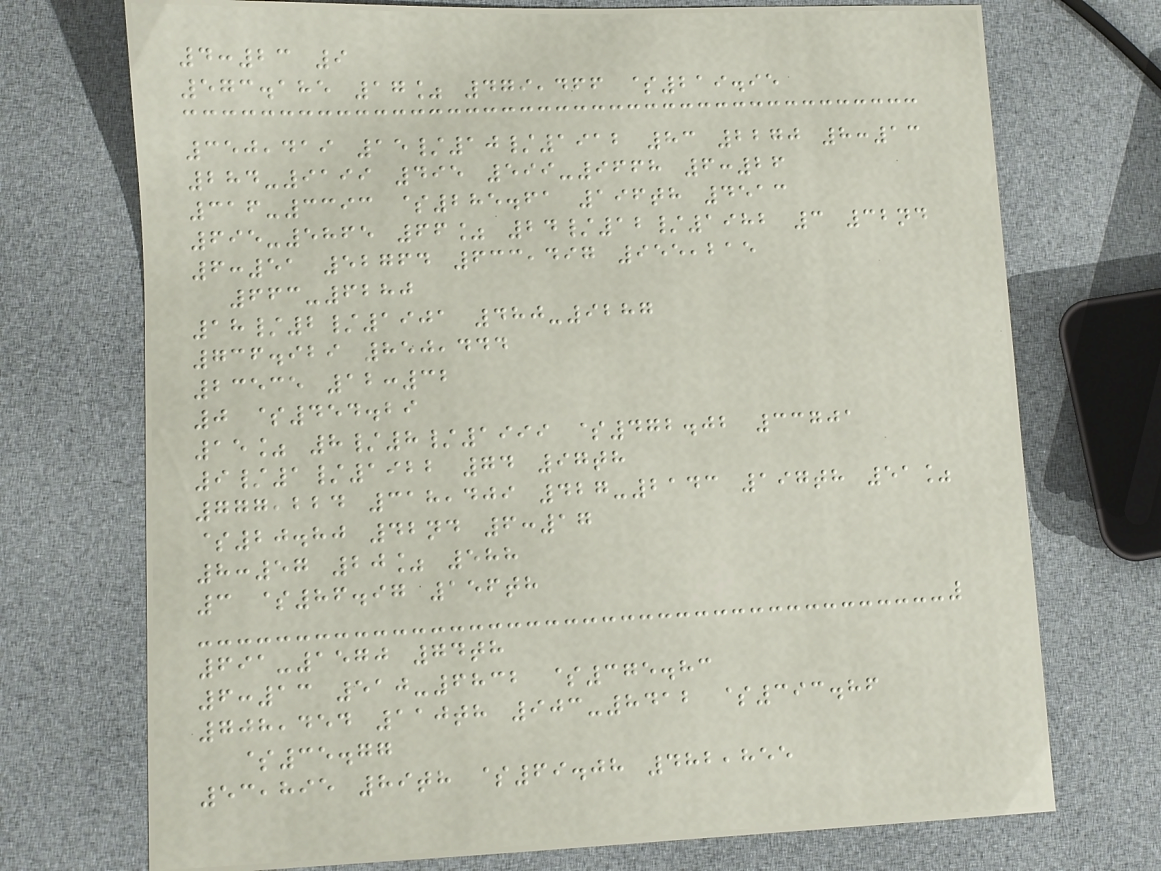4:23 9
573.185 17% 479,466 $219.95
350,419 15/10/1912 83 2270 8:13
284-9199 495 599-9668 6:26
316-3393 $285.61 196th 4513
695-5865 66% 24/12/1982 3 32nd
6:51 52764 633,497 955,215
663-6280
18/2/1901 480-9287
736.929 850,444
23535 12:32
0 $454.29
15% 8/8/1999 $472.02 33701
9/1/1922 74 97th
777,224 318,409 427-2143 197th 51%
$20.80 42nd 6:17
8:57 20% 588
3 $86.97 156th
691-1570 74th
6:13 510-6832 $375.83
708,454 110th 903-8412 $393.86
$35.77
53,895 89th $69.08 482,855
